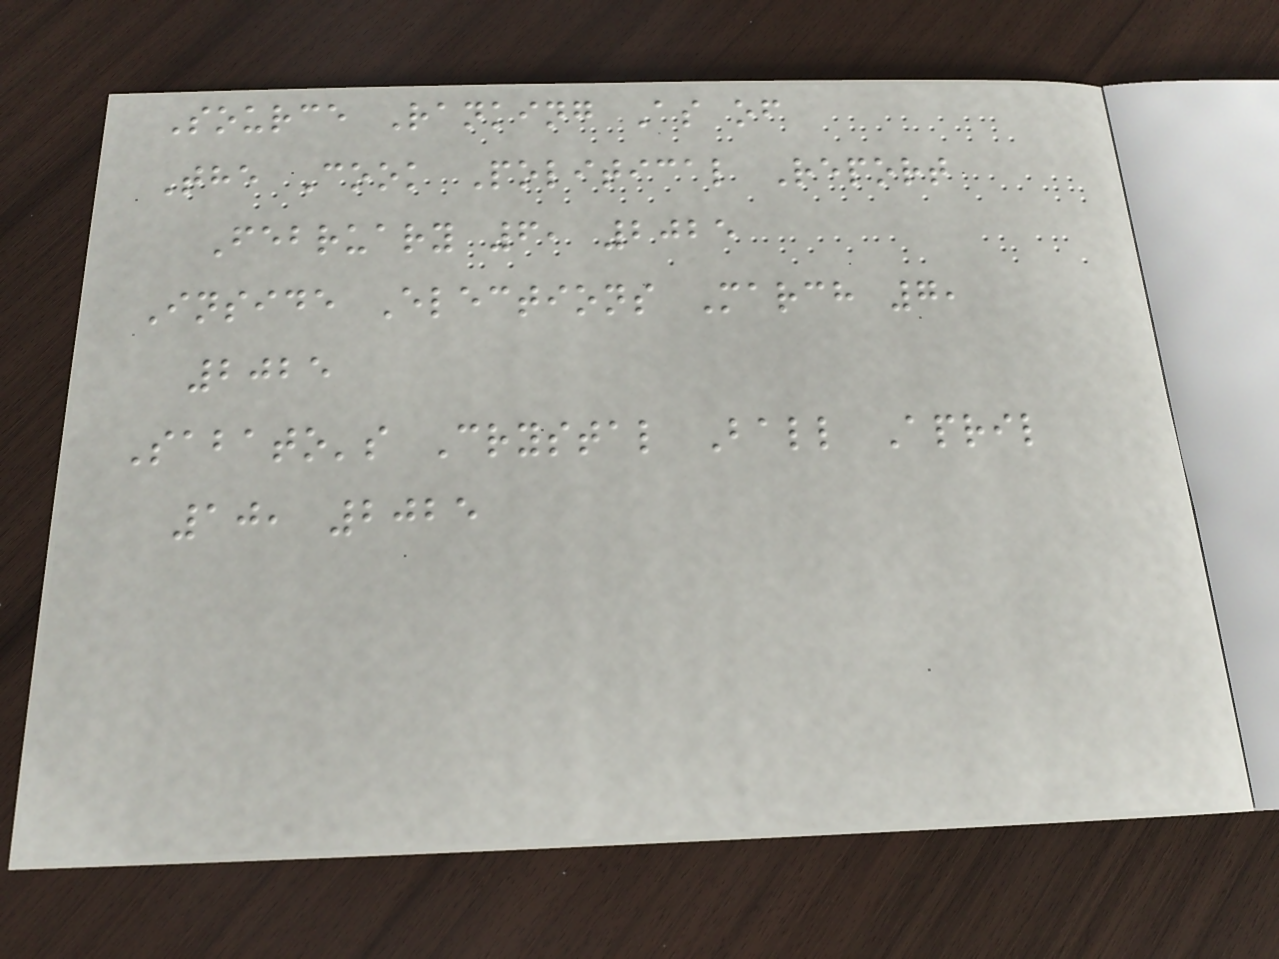Source Ranking As of
The Cook Political Report
February 6, 2025
Inside Elections March 7,
2025
Sabato's Crystal Ball April
10, 2025
